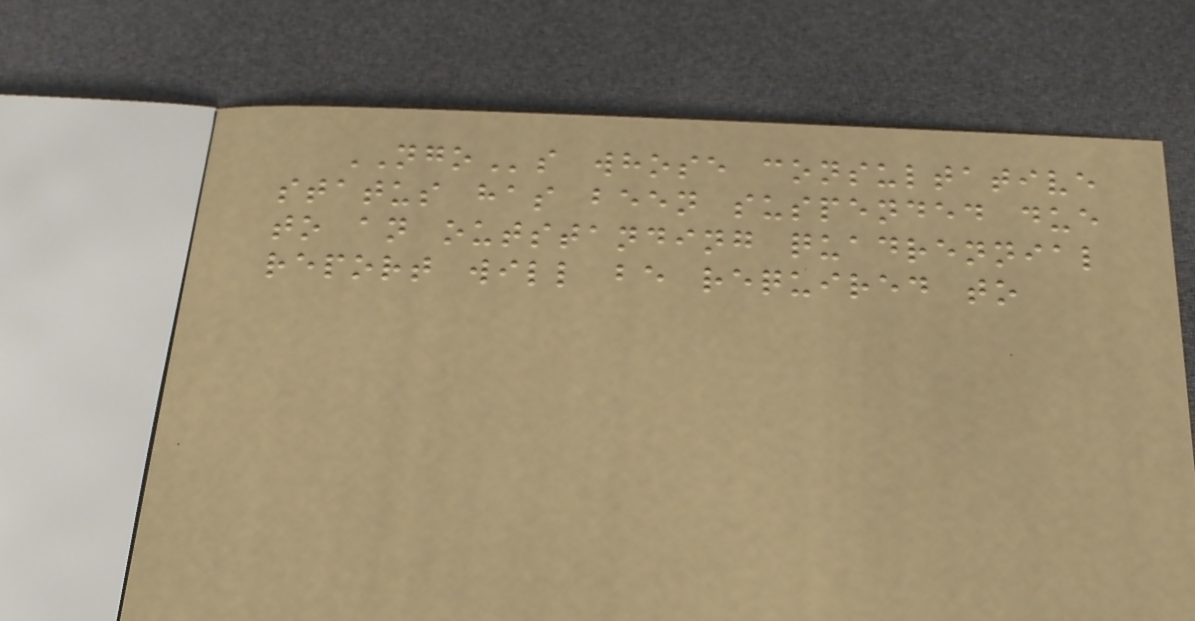NGOs whose consultative
status has been suspended due
to an outstanding quadrennial
report will be required to
